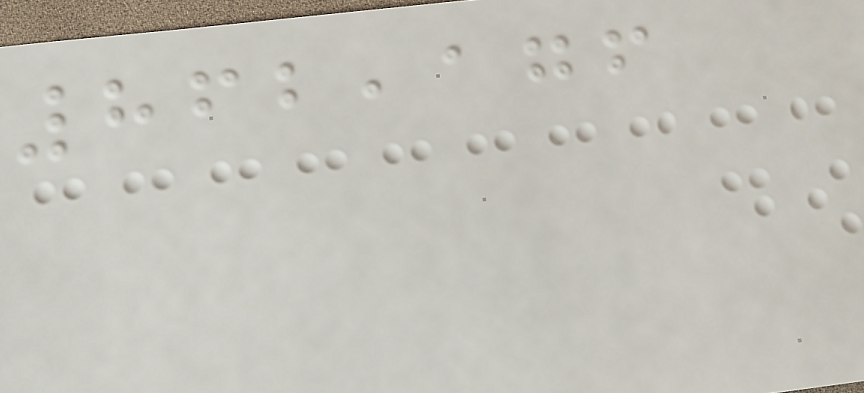862,176
